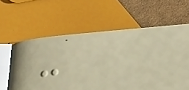-
